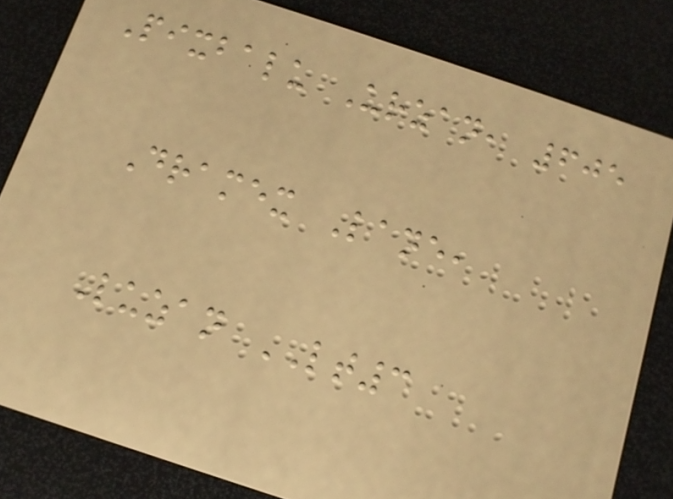Pixbalu Urzan, 605
Dramex Lane,
Luzan LT3
